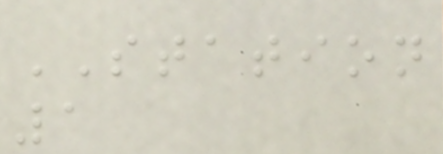STATION
1
